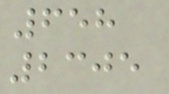658
2305
